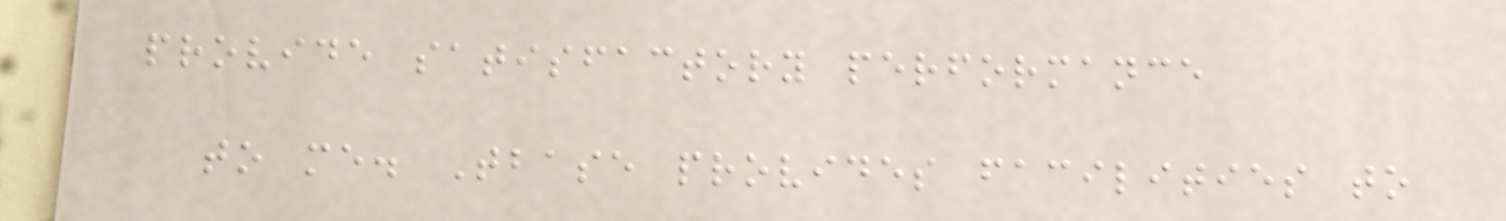provide satisfactory performance
to me. Tbase provides facilities to
